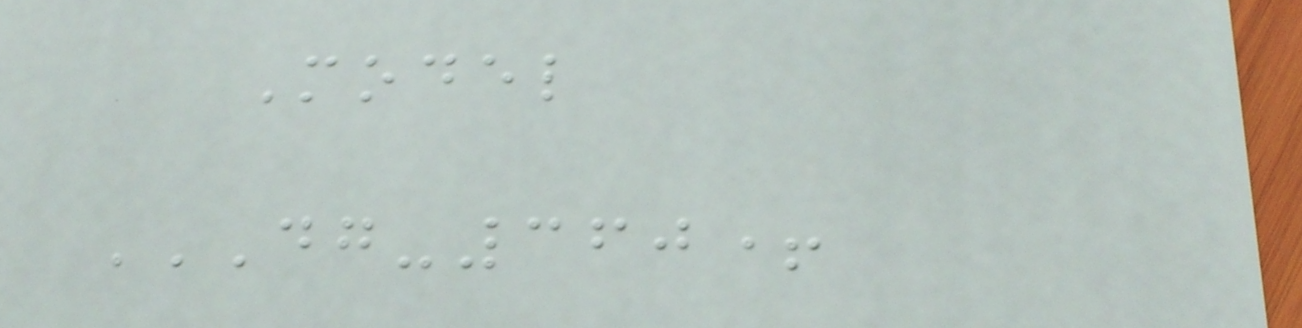Model
DG-360+
